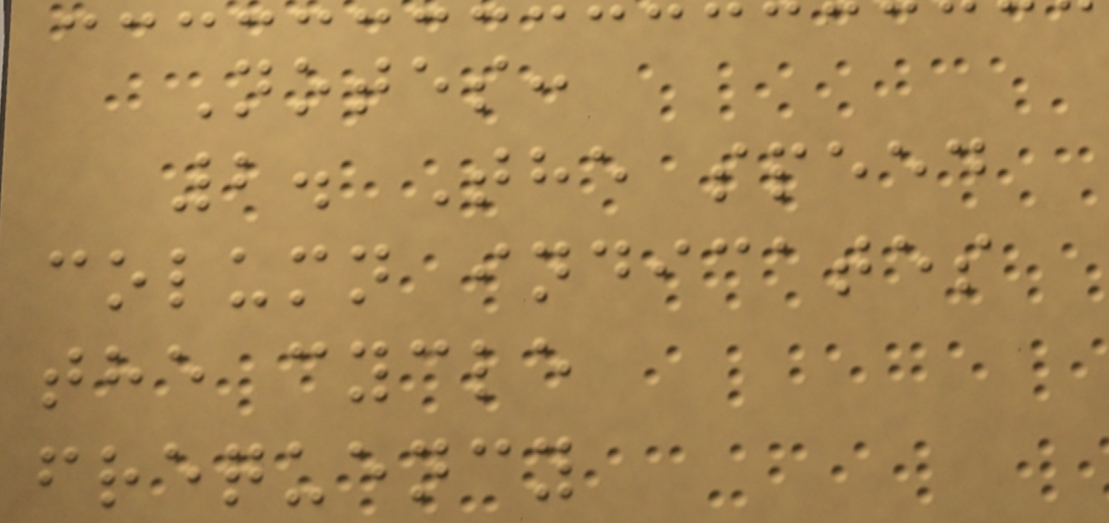Notes:
2. The speed
column indicates
the cycle
frequency
